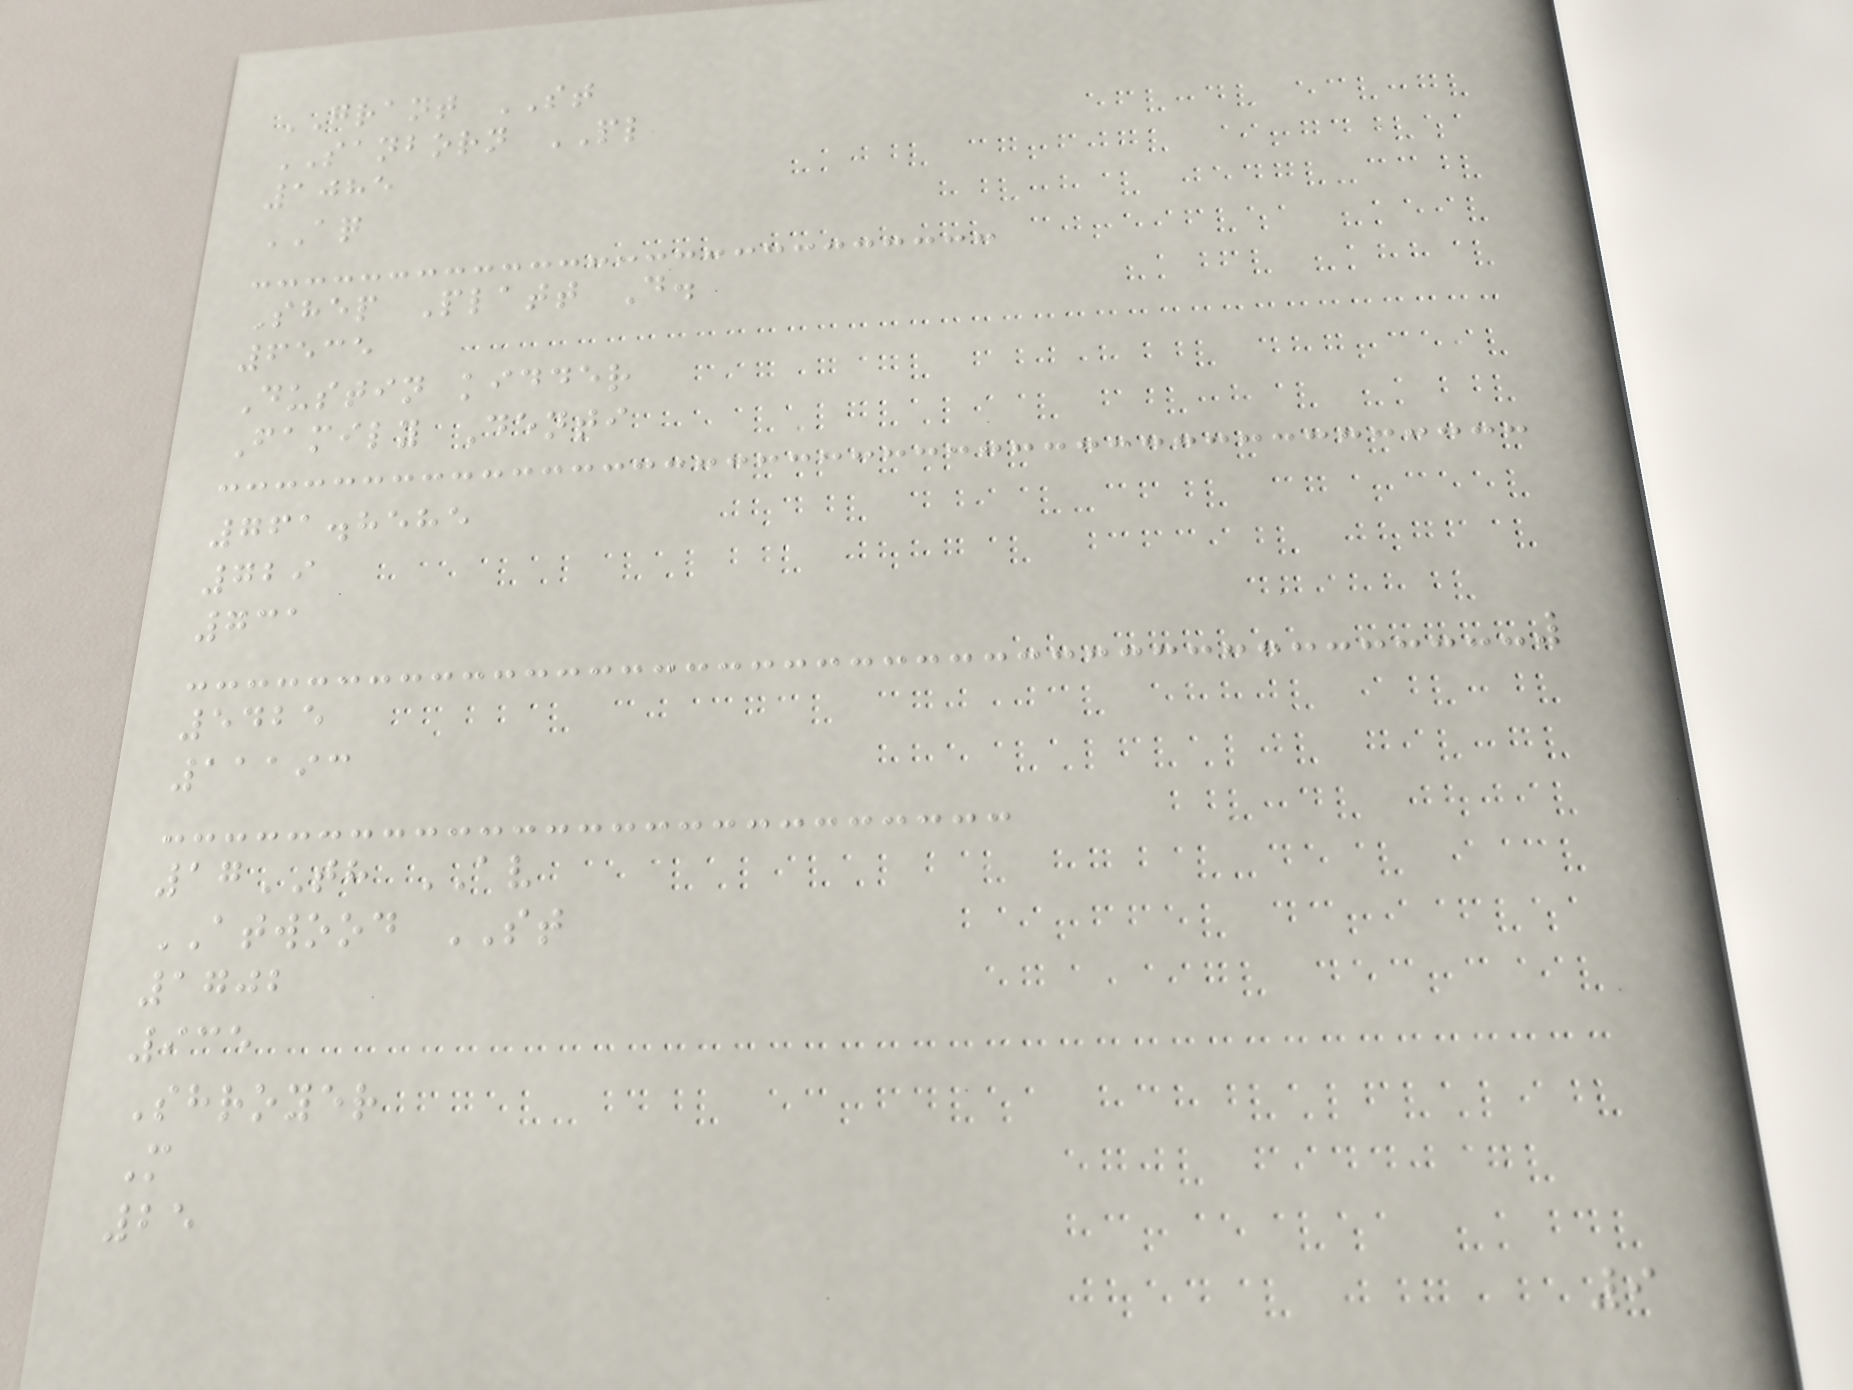GRANT ST
SANBORN PL
1085
AQ
Shep Platt D.
6535
Dustin kidder
Family Denti
761.8585
729
731
5425
11193
17TH AV
ATWOOD ST
1702
935
Shroyer
M
25
9
